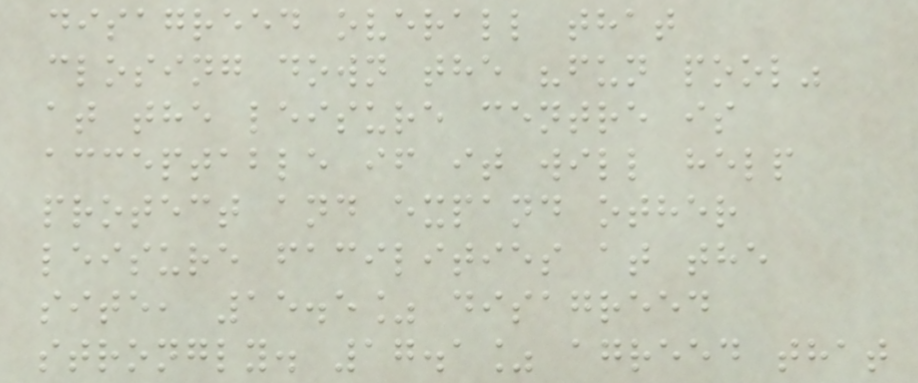disagreed overall that
closing down the "fun pool"
at the leisure centre is
acceptable if it will help
protect and expand other
leisure facilities at the
site, 15.5% disagreed
strongly. 17.1% agreed that
